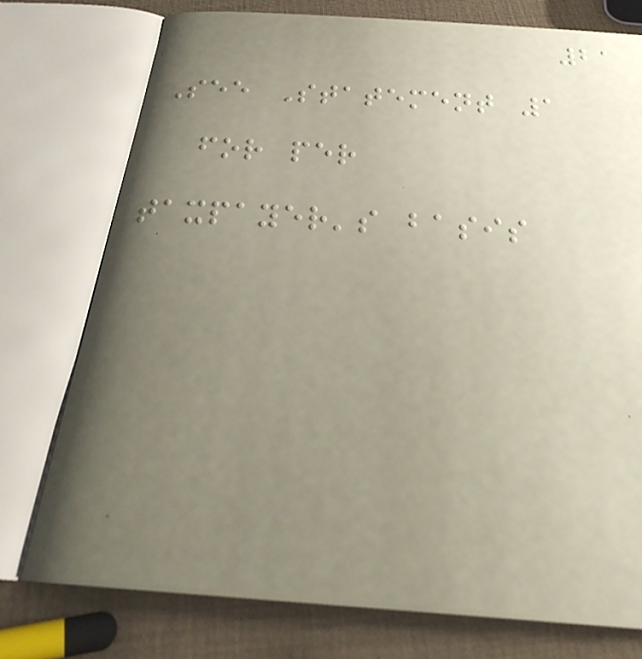21
See Statement 1
for per
taxpayer's basis
